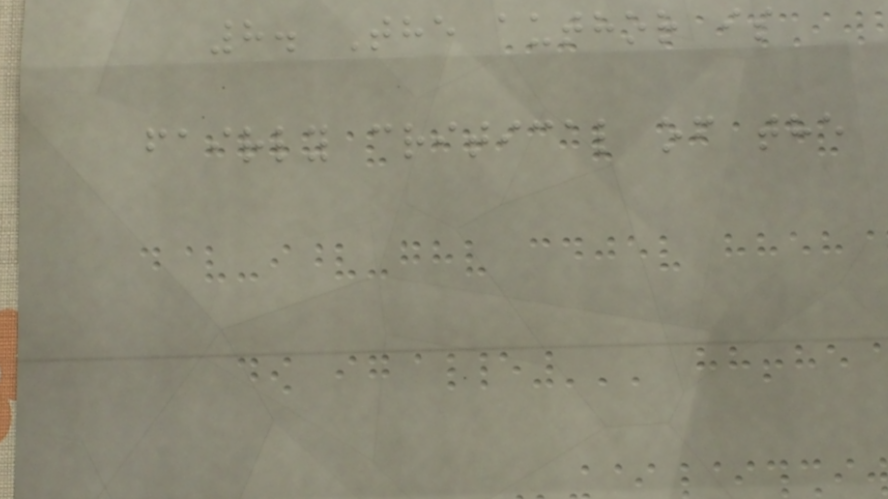8. The author is
fairly critical of the
